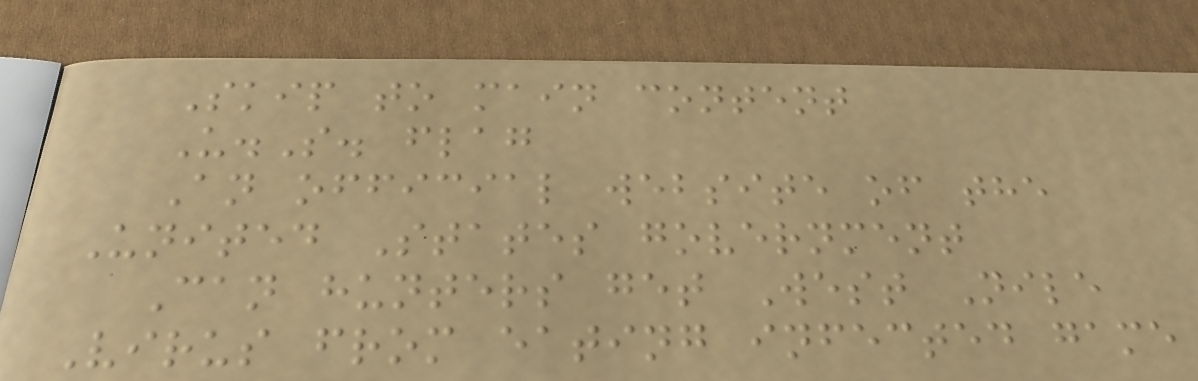Skip to main content
U.S. flag
An official website of the
United States government
Can hunters get West Nile
Virus from eating infected game
